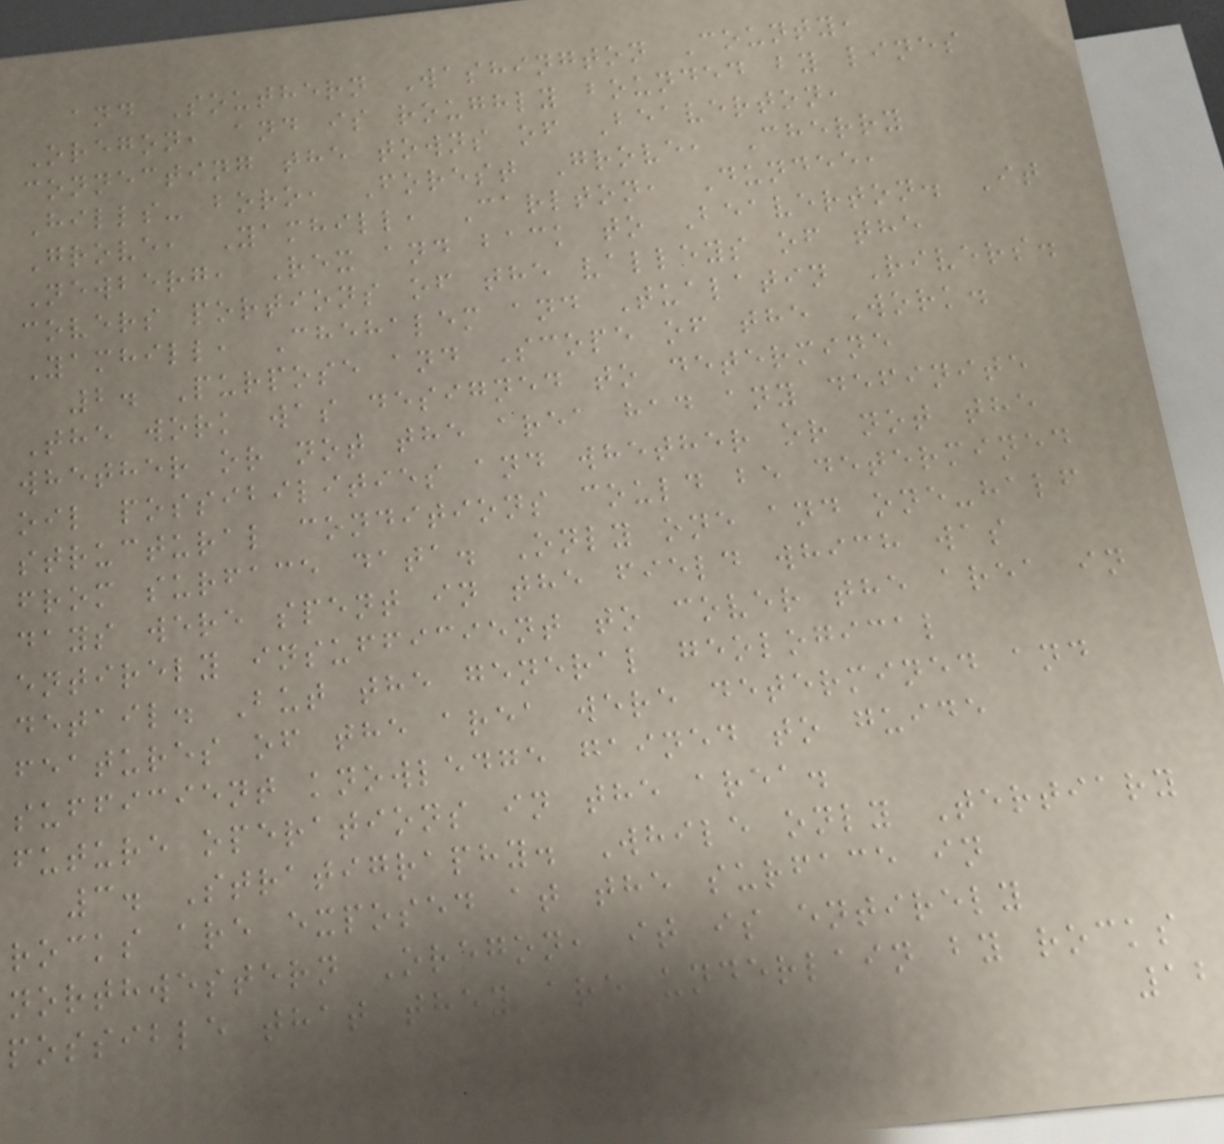and Southern Washington County,
Oregon, and is roughly bounded by lines
connecting the towns of Beaverton,
Hills- boro, Forest Grove, Cherry
Grove, Yamhill, Carlton, Dundee,
Newberg, Rex and back to Beaverton. It
covers portions of the valleys of the
Yamhill, Chehalem and Tualatin Rivers.
2. Purpose and Scope of the Work.
The work was designed to determine
whether or not the area had any definite
oil possibilities and whether or not the
structural conditions could be determined
from surface data. Only one and one-half
days were spent in the field which was
entirely insufficient to cover the area in
detail. But the general geological
features of the area were determined and
sufficient knowledge gained to guide
future operations in the area.
3. Stratigraphy. While only Tertiary
rocks are exposed at the surface in
northwestern Oregon, it is entirely
possible that they are underlain by rocks
12
